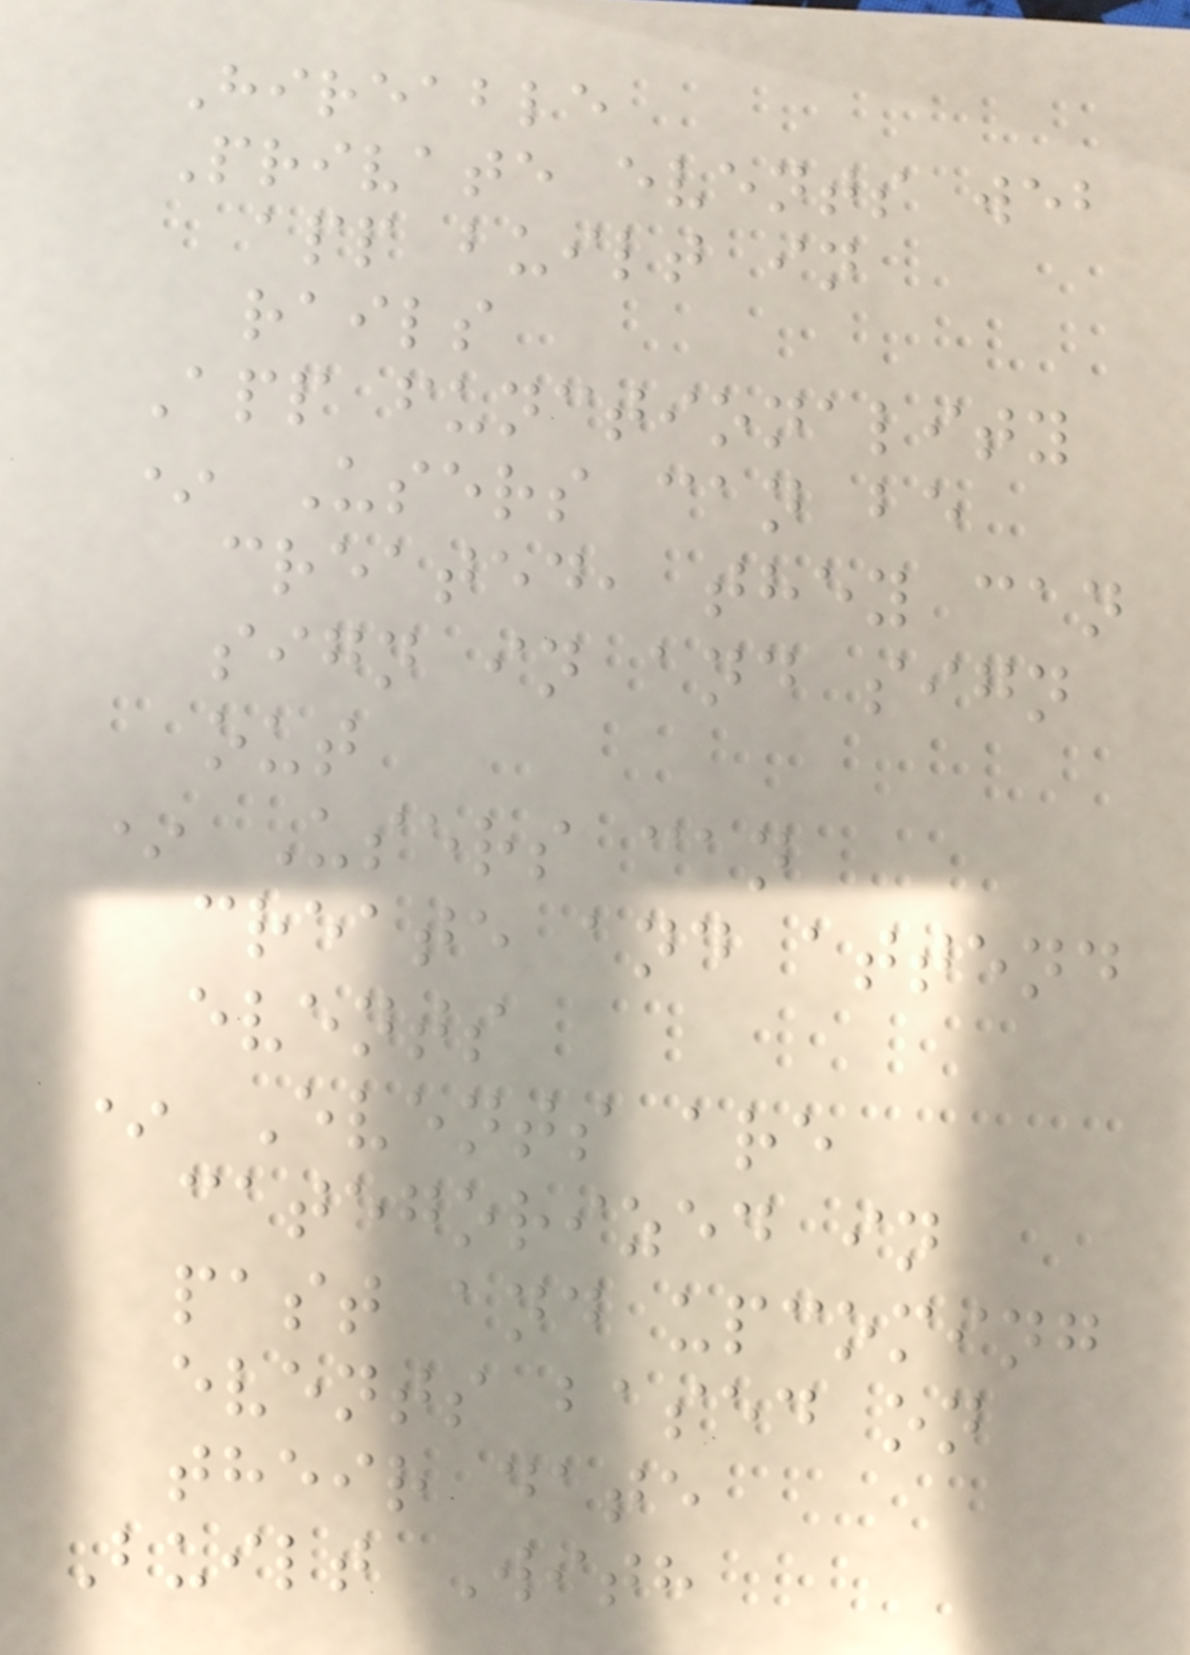Hireable
Private events web
app built in
rails
App functionality
* Users can be
created, they can
sign in and sign
out
* Users can
create and attend
events
* Events are
categorized in
past and upcoming
events based on
their date
Built With
